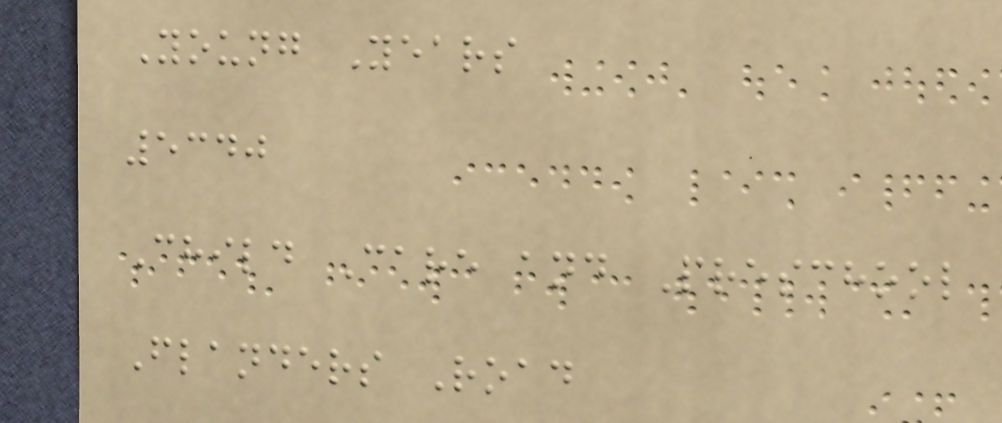Young Years
5340
Child Care and Preschool
Flanders Road
